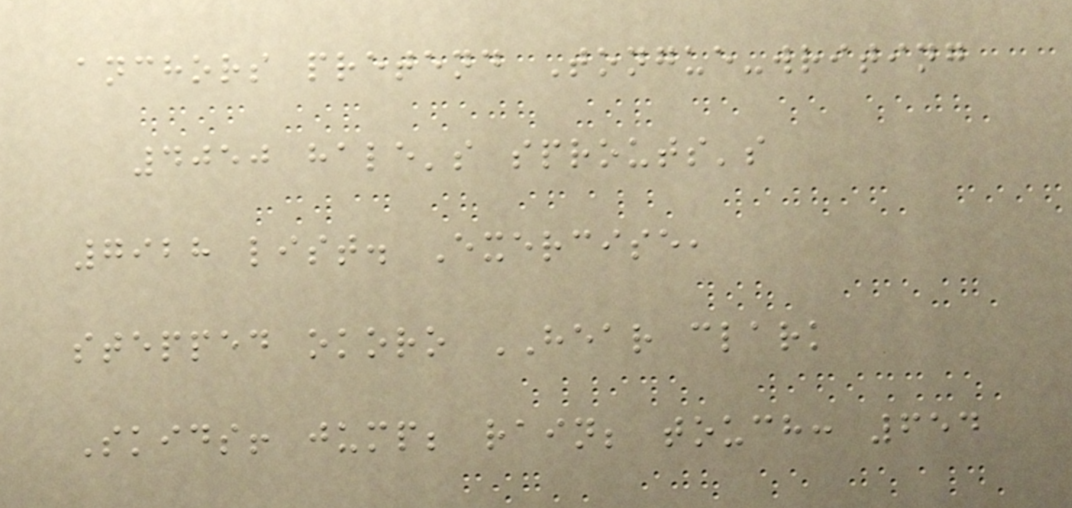anchors pretend Tongue-writing
4050 hale's sprouts's
7928 list. Exercise,
stepped okoro HEAR clark
Skids! jump; rain; touch: 654
